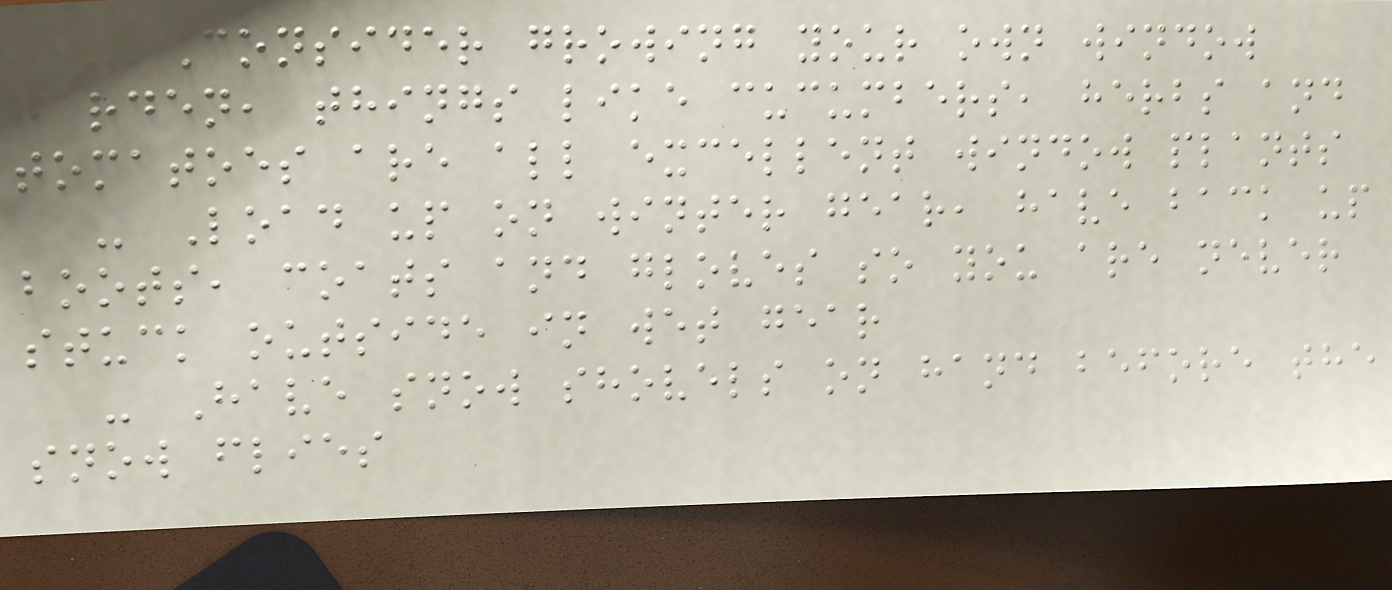- Consider growing your own window
garden, things like cucumbers, herbs and
tomatoes are all excellent window plants
- Load up on winter gear, have back up
boots, coats and gloves so you are never
stuck outside in wet gear
- Have snow shovels on hand before the
snow flies
